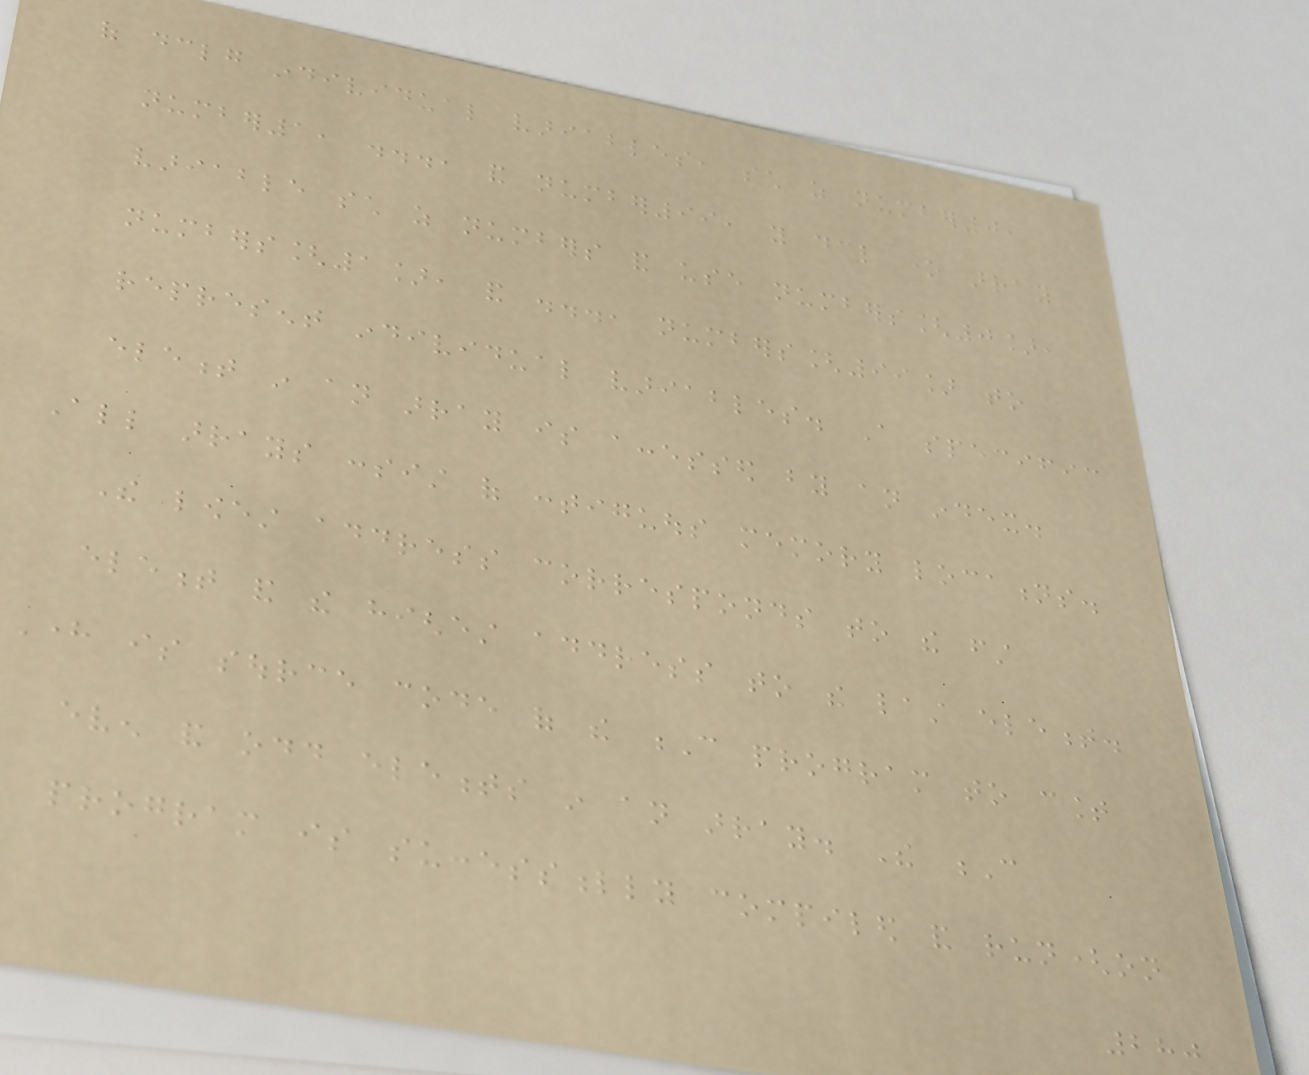of declaring individual variables, such as number0,
number1, ..., and number99, you declare one array
variable such as numbers and use numbers[0],
numbers[1], and ..., numbers[99] to
represent individual variables. A specific
element in an array is accessed by an index.
All arrays consist of contiguous memory locations.
The lowest address corresponds to the first
element and the highest address to the last element.
Here is source code of the C program to count
even and odd elements in an array. The C
program is successfully compiled and run(on
280
